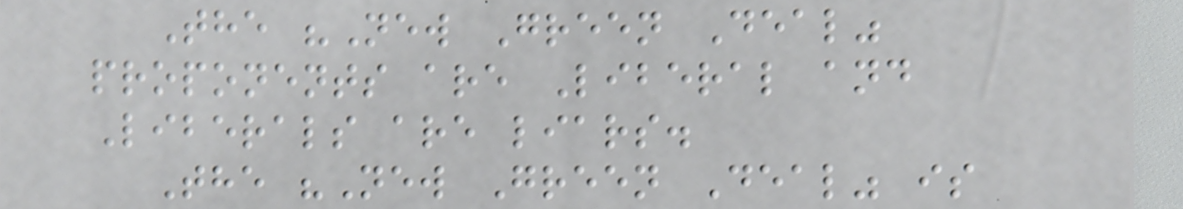The "New Green Deal"
proponents are Liberal and
Liberals are liars.
The "New Green Deal" is
